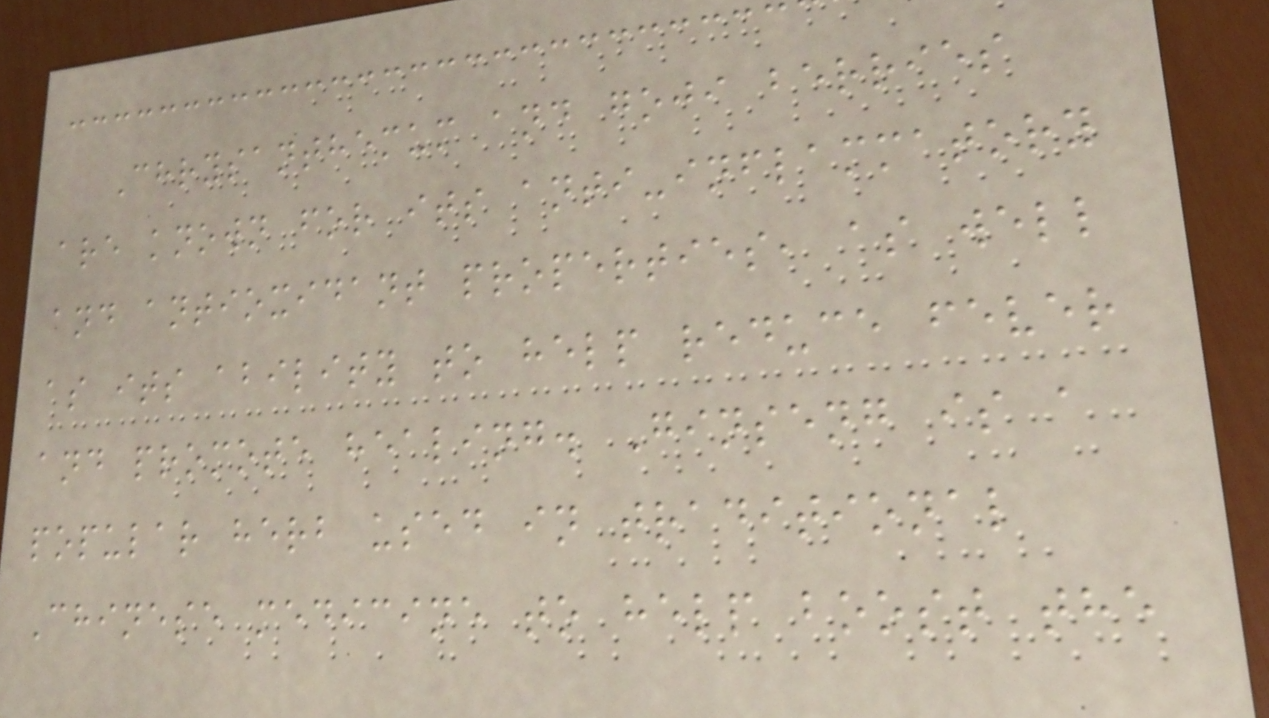Chrysanthemum and goji berries
are known for its anti-inflammatory
and antioxidant properties, as well
as its ability to help reduce fever
and promote healing. Ginseng is a
popular herb used in traditional
Chinese medicine to help boost the
